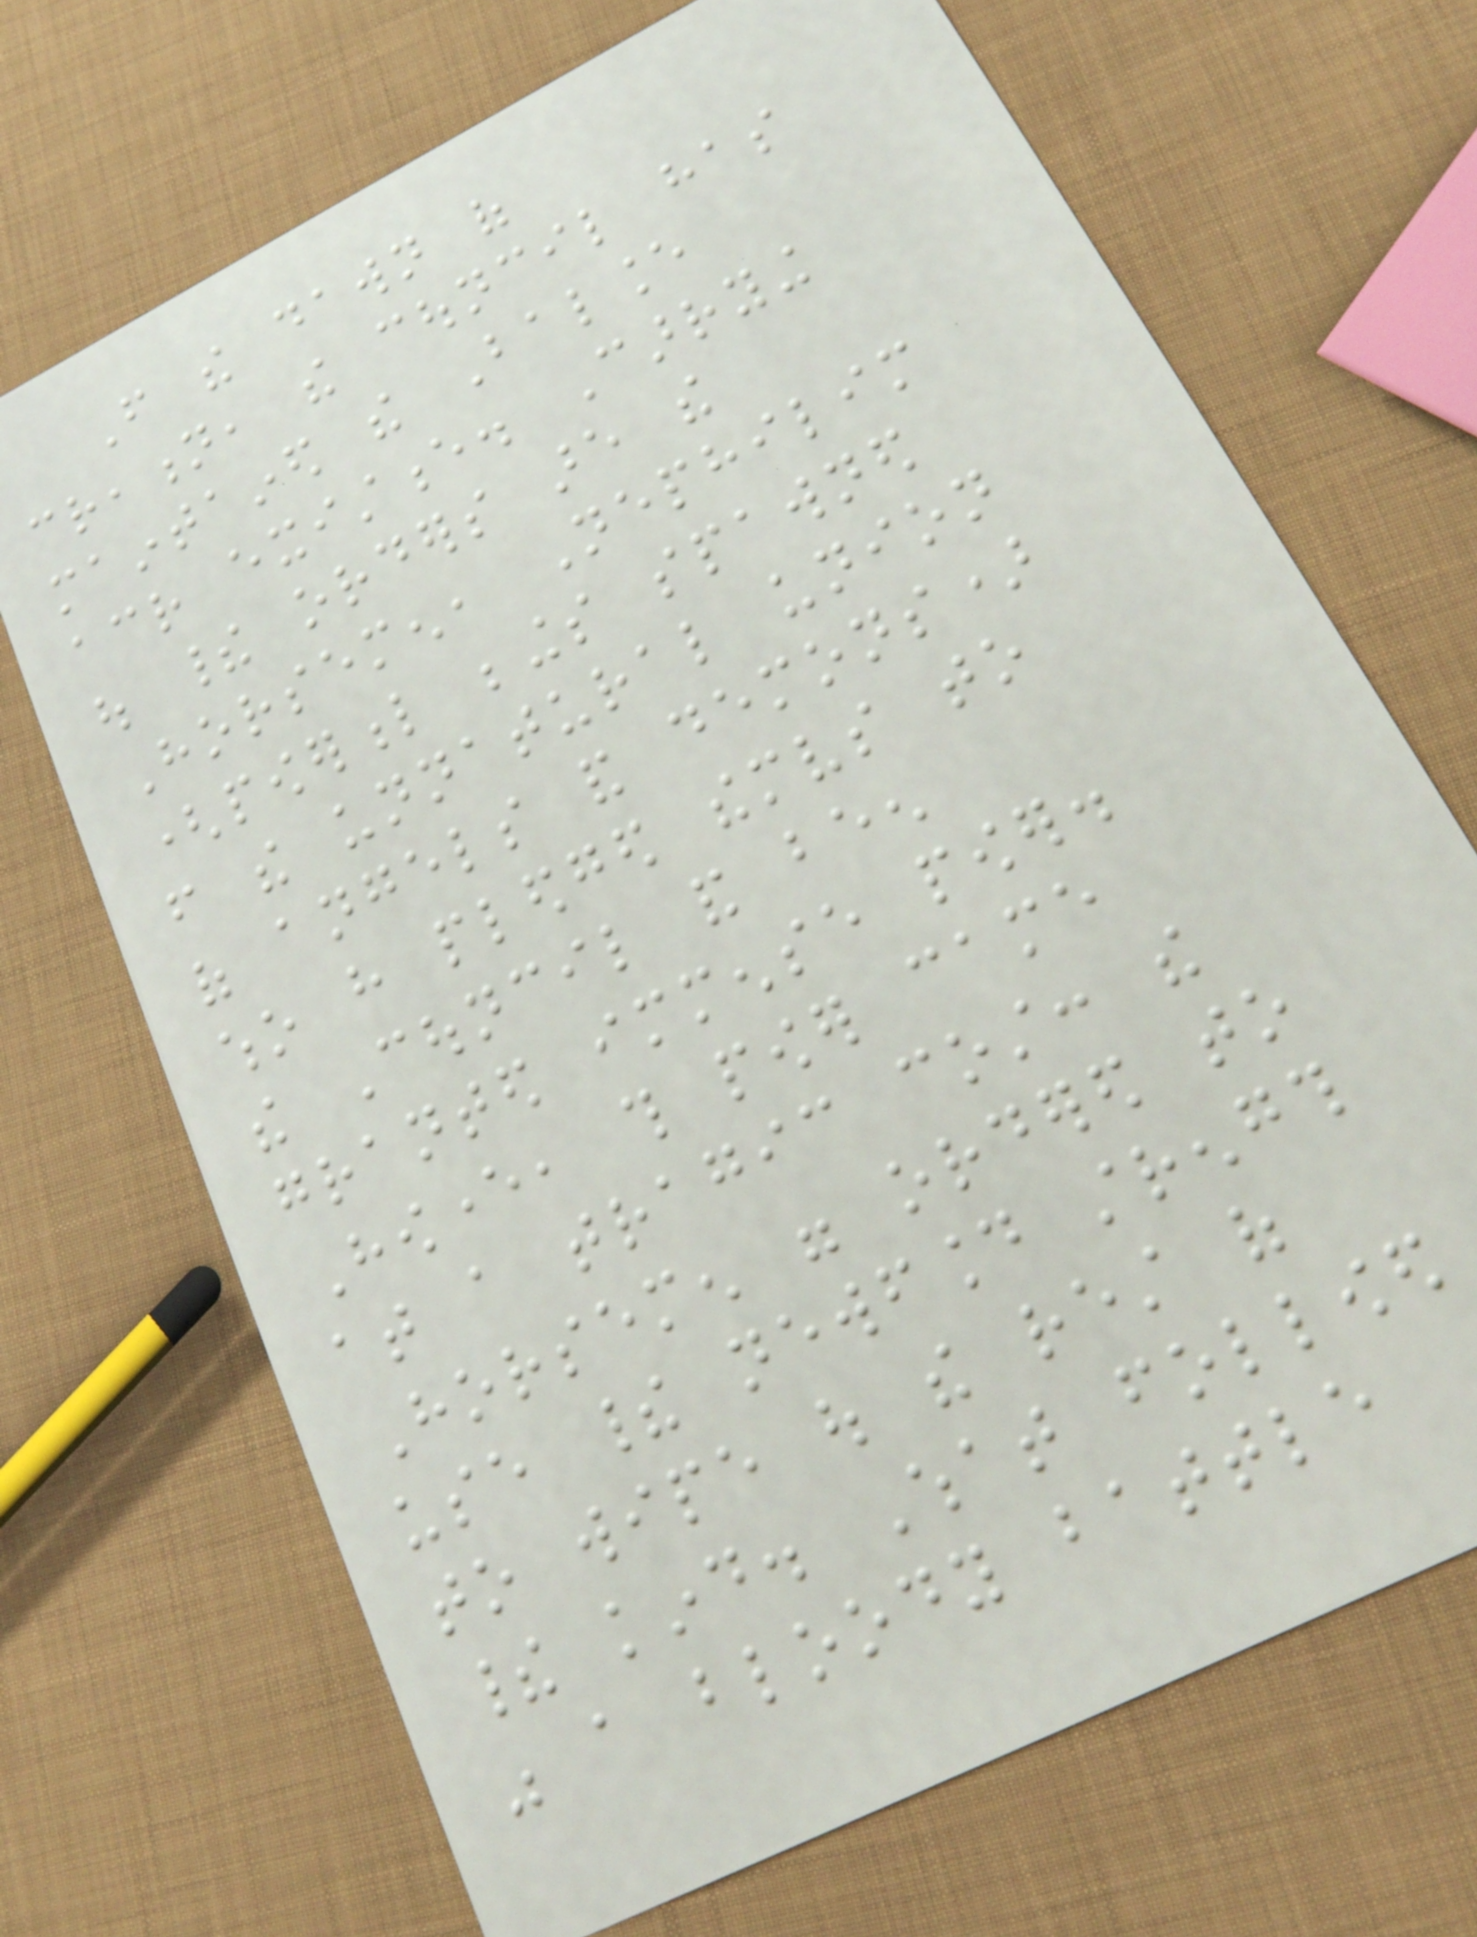From the dawn of
creation, the council has
maintained the Balance
across existence. Carrying
out their orders are the
Horsemen, Nephilim
(powerful beings spawned
from the unnatural union
of angels and demons)
who have pledged themselves to
the Council and been
granted immense power.
However, this power came
at a tragic cost: the
Horsemen were ordered to
use their newfound strength
to wipe out the rest of
their kind. What followed
was a bloody battle
